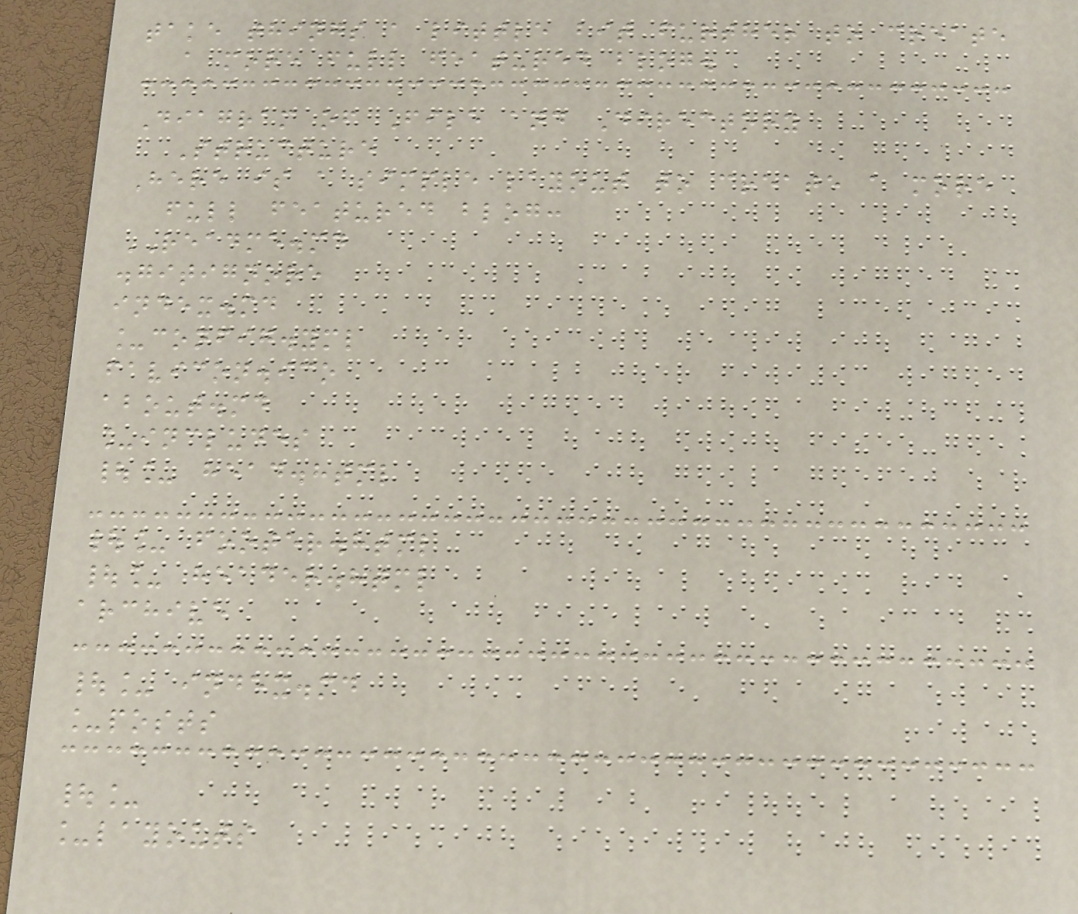take things a little bit further to create
a more full featured blog.
Diagram of File and Directory
Structure
Here is a simple layout to create a more
full featured blog:
README.md
.gitignore
index.md
_config.yml
favicon.ico
about.md
_includes
|_ head.html
|_ footer.html
|_ header.html
archive
|_ index.md
_posts
|_
_layouts
